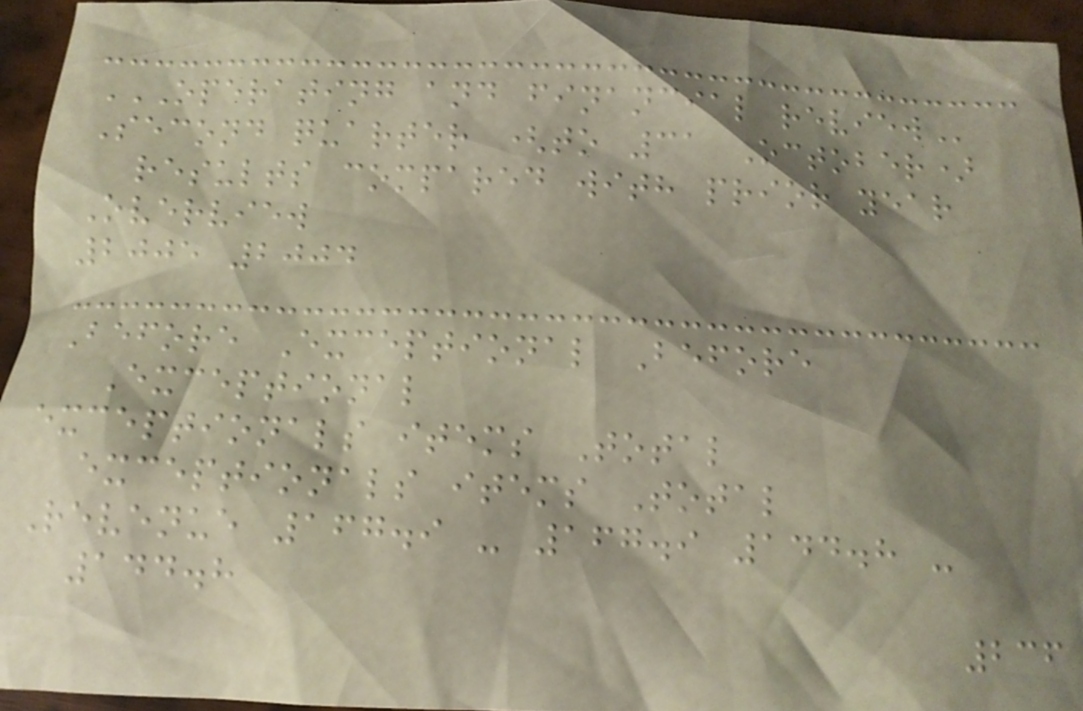OPERATING AND FINANCIAL REVIEW
Second quarter (to 31 October)
results compared with prior year
Overview
2005 2004
Before Exceptional Before
Exceptional
exceptionals items Total
exceptionals items Total
Revenue 167.9 - 167.9 144.8 -
144.8
236
